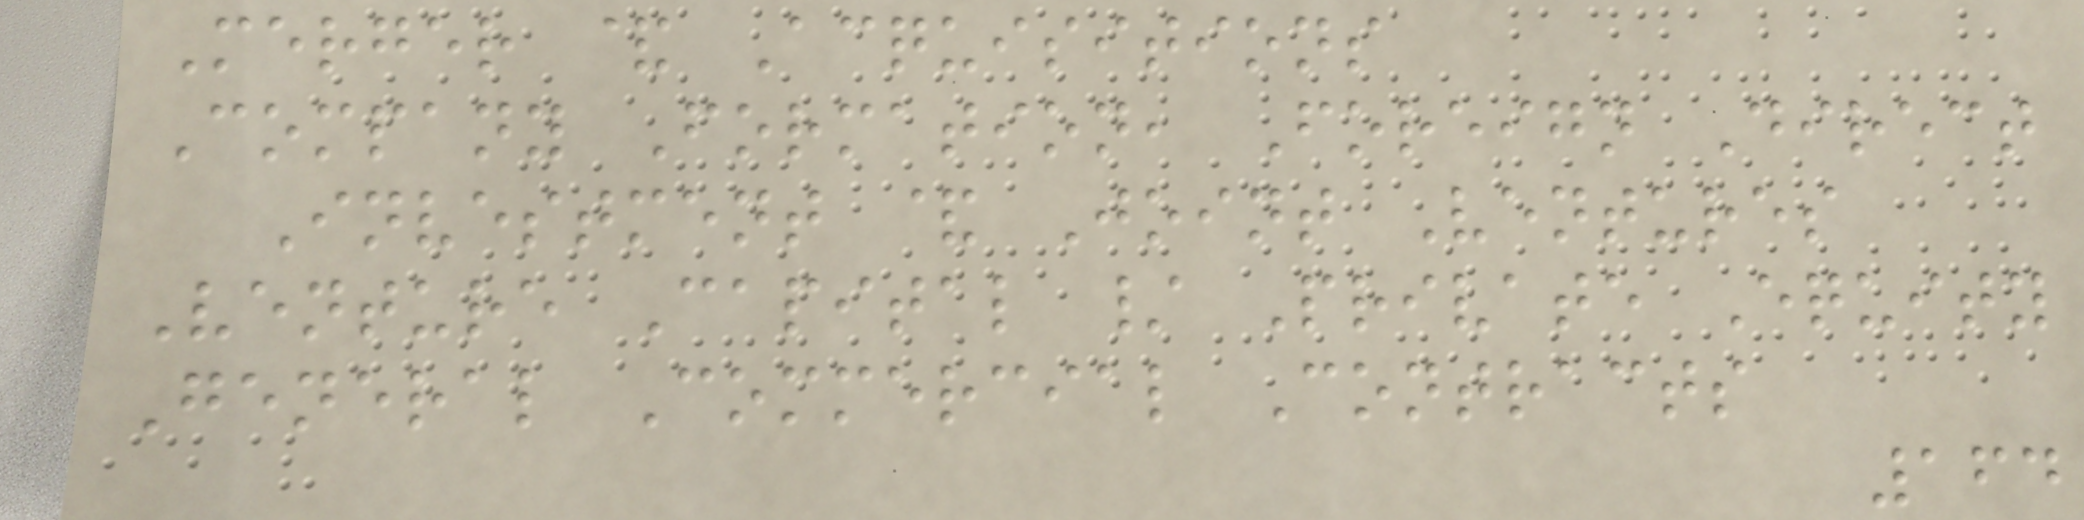Merger & Acquisitions
Company Formation, Foreign Direct
Investment & Joint Ventures
Venture Capital / Private Equity
General Commercial Contracts
164
